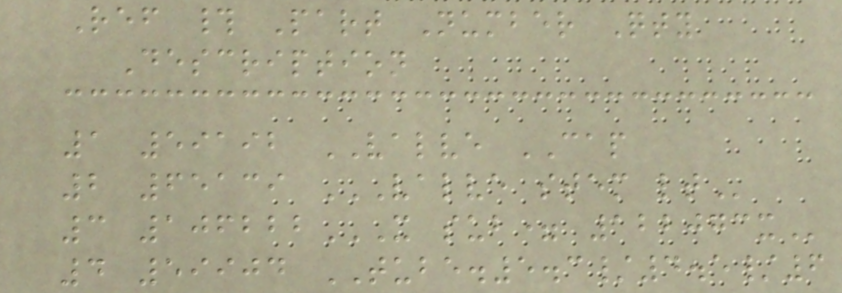Ref # Part Number Qty
Description
1 59192 VALVE CAP
2 65139 VALVE STEM LT
3 106222X SUB= 122073X
4 59904 TUBE.5.3/4.5/6
